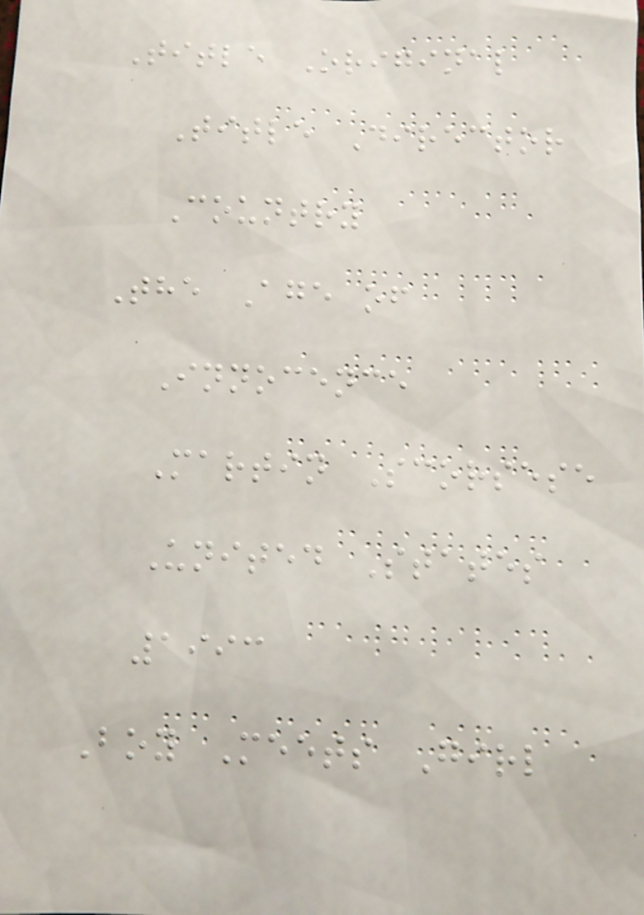Title Original
Title Director
Country
The Age of
Innocence
Martin Scorsese
United States
1993
Boy Meets Girl
